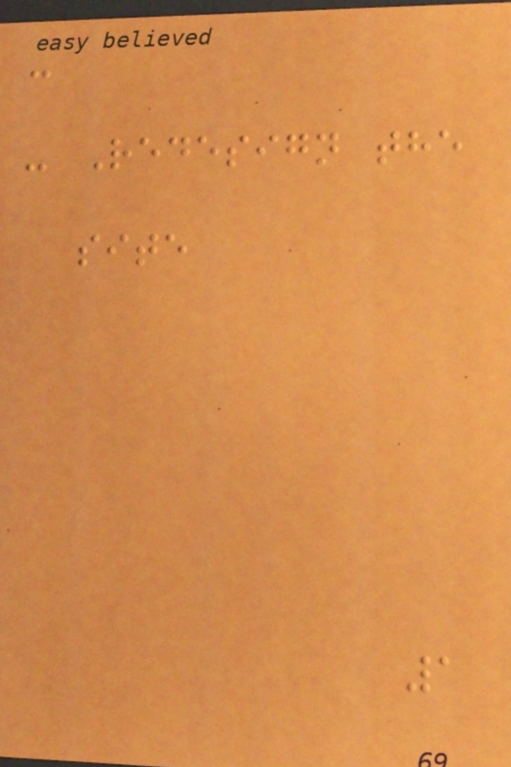-
- Redesign the
site
1
